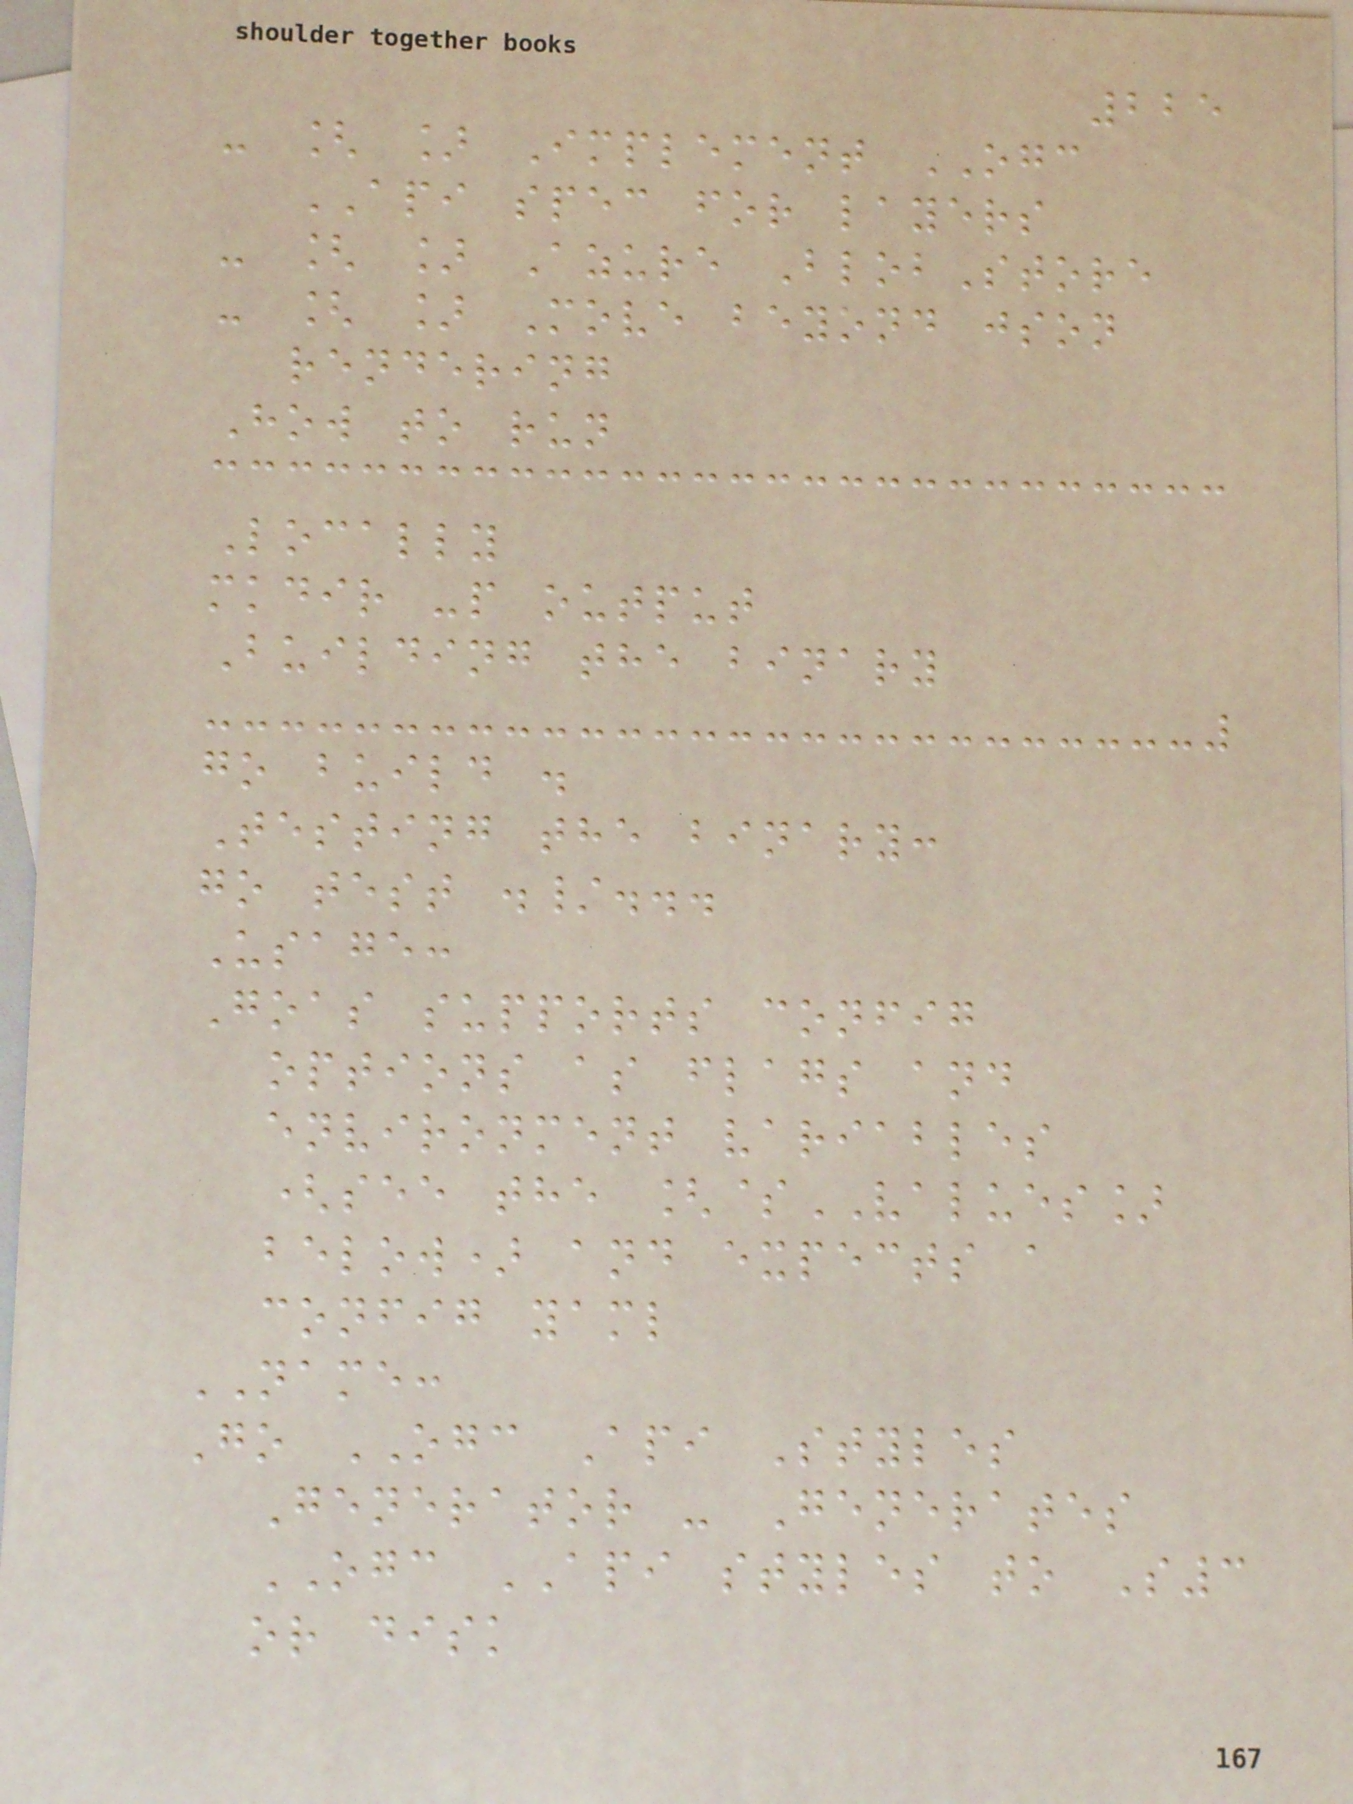225
- [ ] Implement OGC
API spec for layers
- [ ] Azure BlobStore
- [ ] Move beyond json
rendering
How to run
Locally
mkdir -p output
Building the binary
go build .
Testing the binary:
go test ./...
Usage:
Goas supports config
options as flags and
environment variables
(see the [$VALUES]
below) and expects a
config yaml
NAME:
Go OGC Api Styles
Generator - Generates
OGC API styles to S3
or disk
